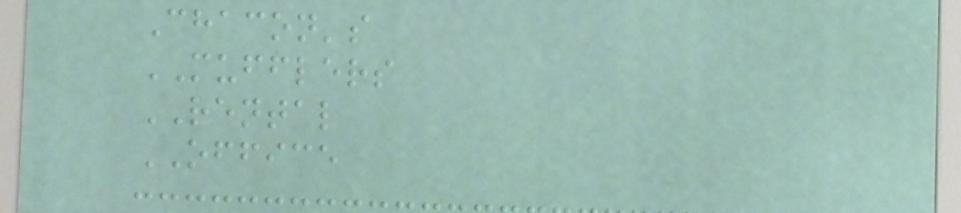Chacon's
MUFFLERS
RENTAL
OFFICE
